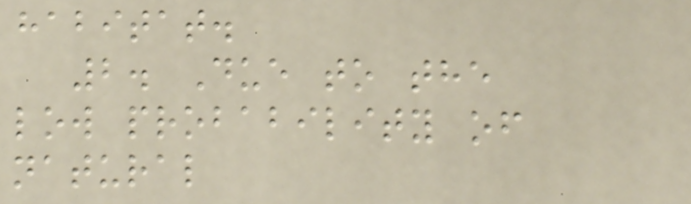habitat.
2. Due to the
low probability of
natural
